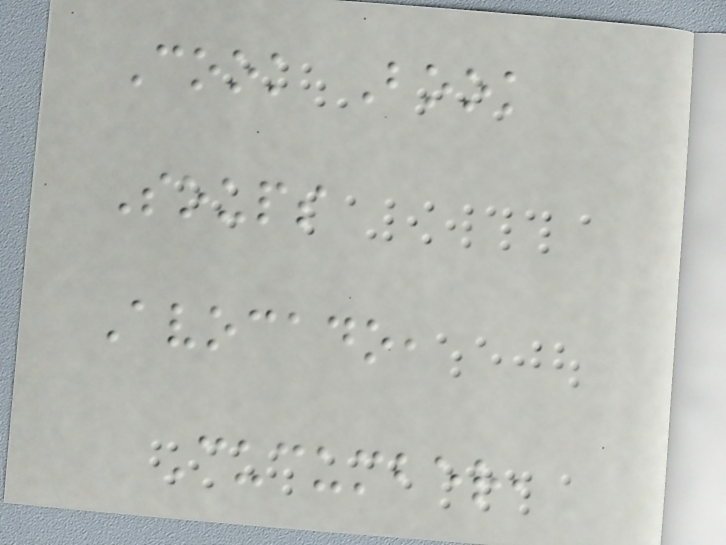Cook Book
Soups
Avocado,
Cucumber,
